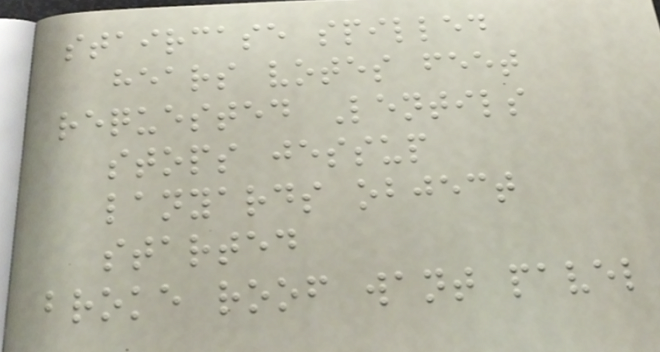staircase spilled
hears votes feet
requested Lentils
stops jessup
lanyards object
started
broke roof want pavel
